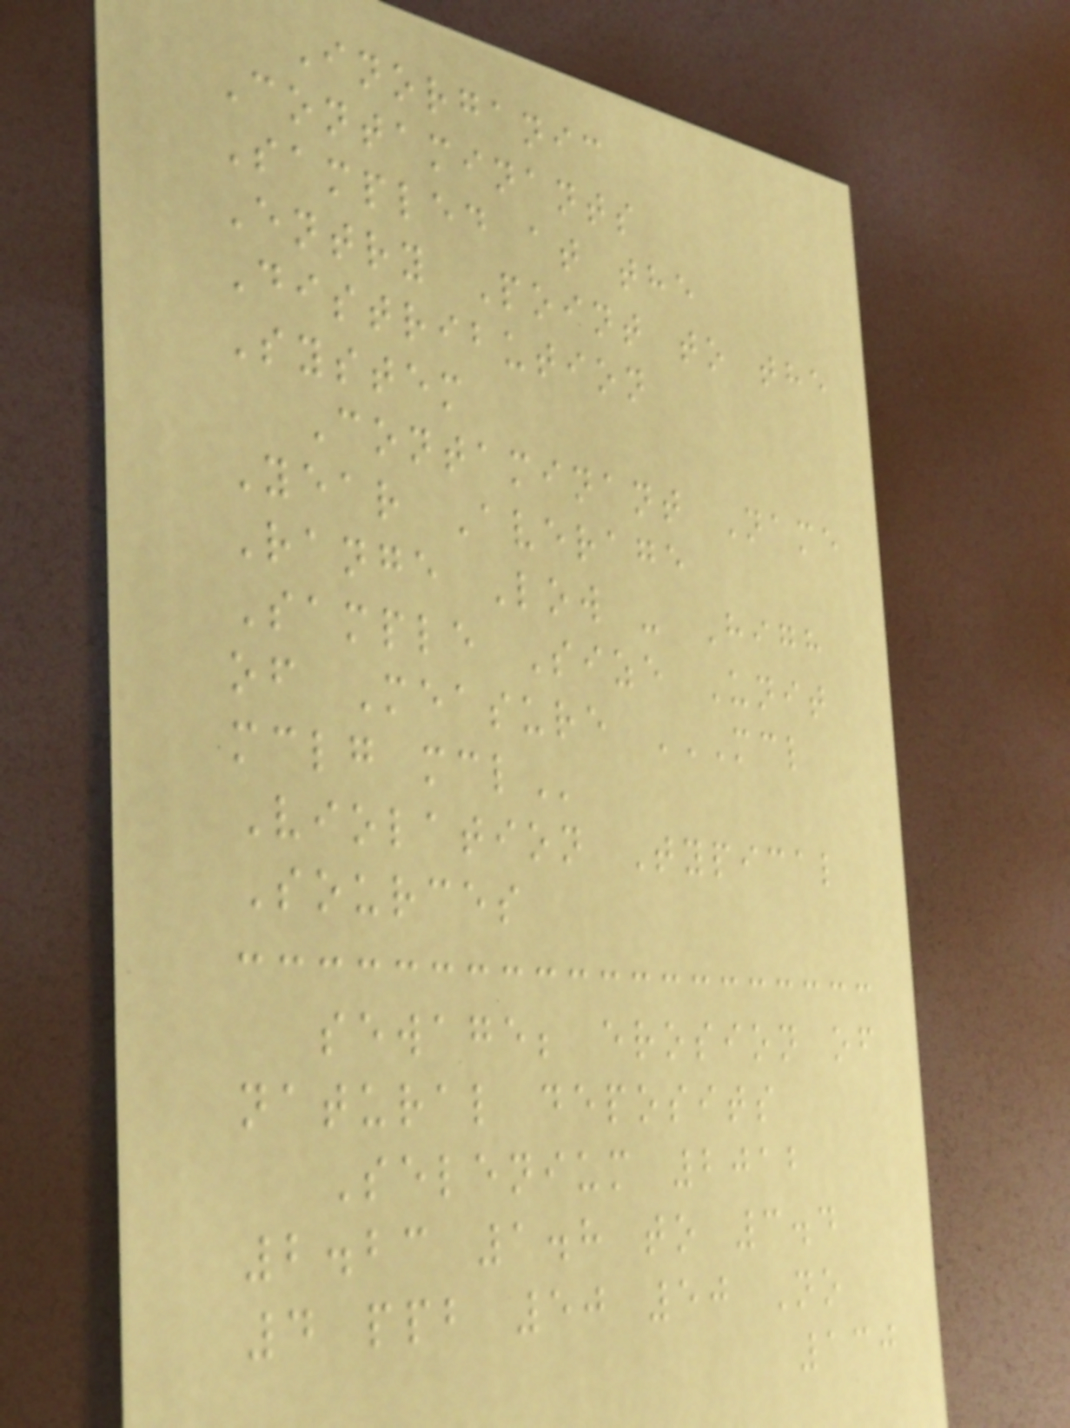Inorganic
Contaminants
Sampled at the
Entry Point to the
Distribution
System
Contaminant Name
Year Average
Range Low - High
Sample Size Unit
of Measure MCL
MCLG MCL
Violation Typical
Sources
sewage; erosion of
natural deposits
Selenium 2012
2.23 1.8 to 3.4
4 ppb 50 50 No
130
